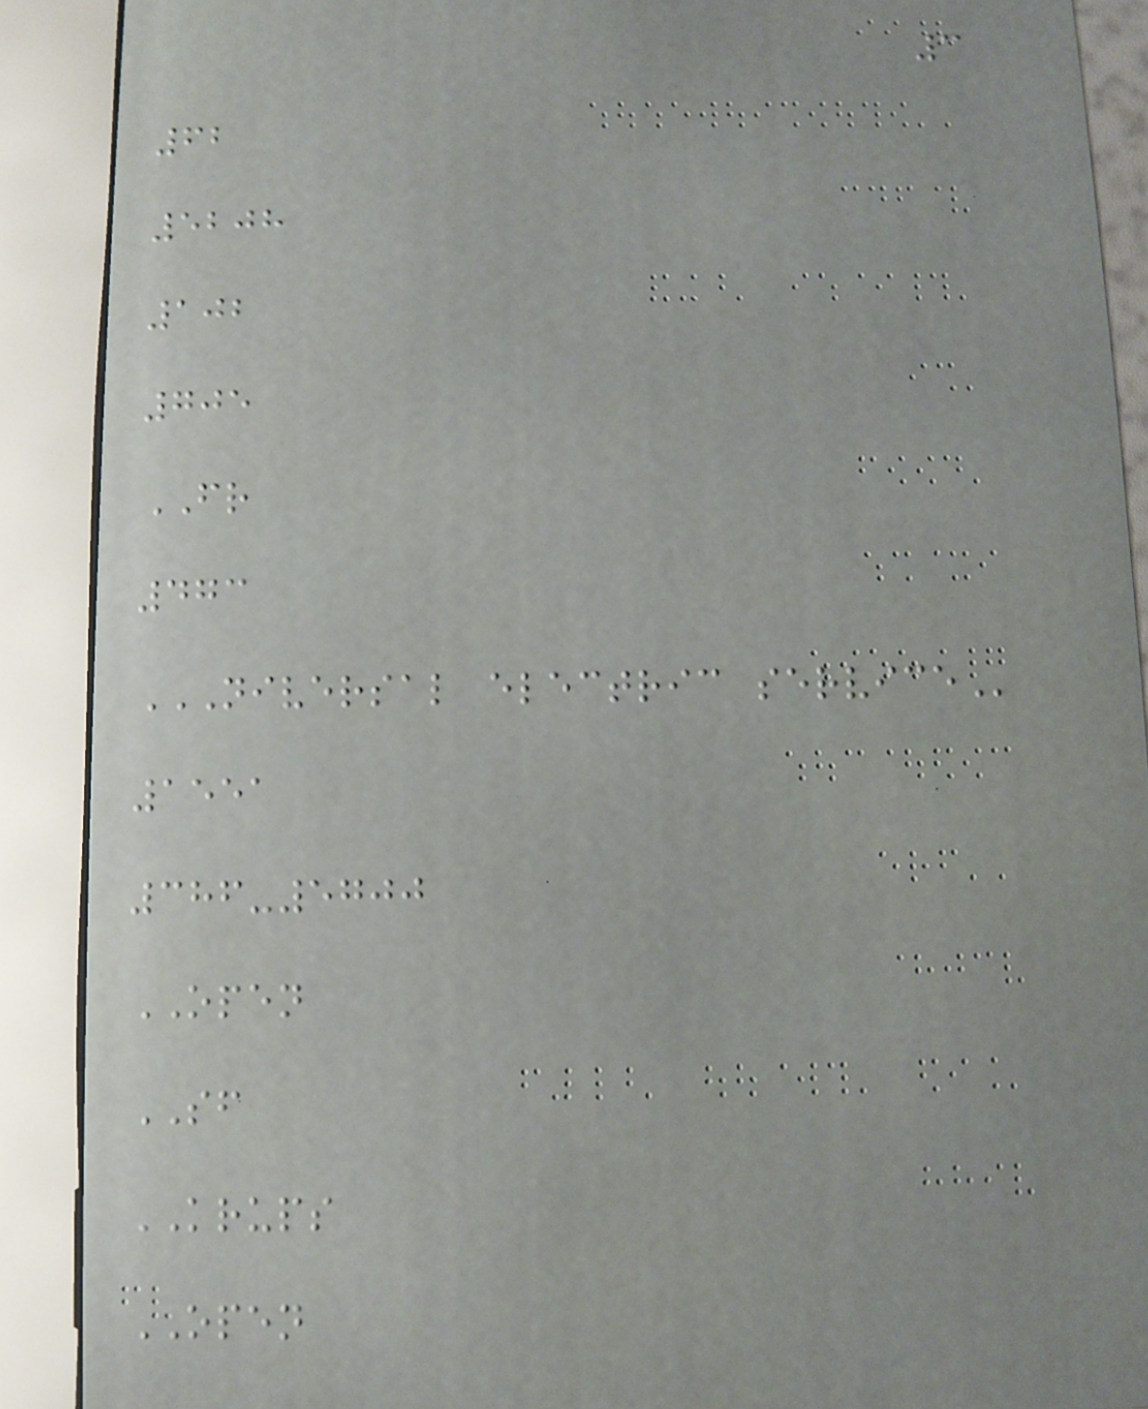3
62
5208
102
705
FR
473
NIVERSAL ELECTRIC SERVICE
1551
386-5700
OPEN
SF
KRUPS
OPEN
